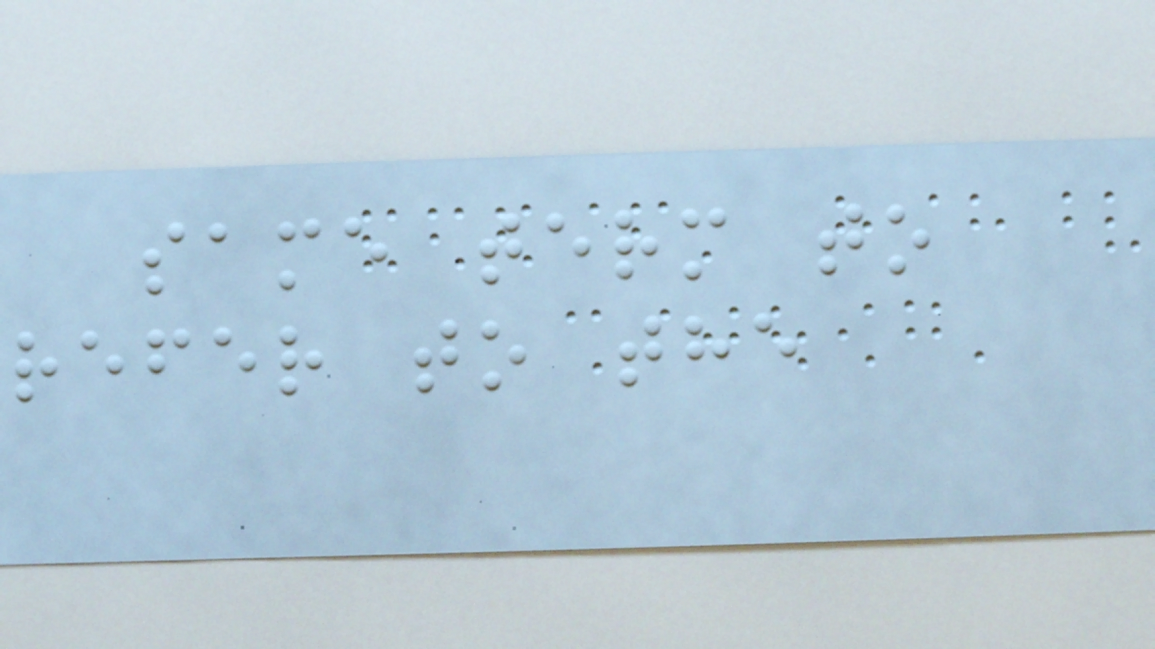same term to
refer to the
